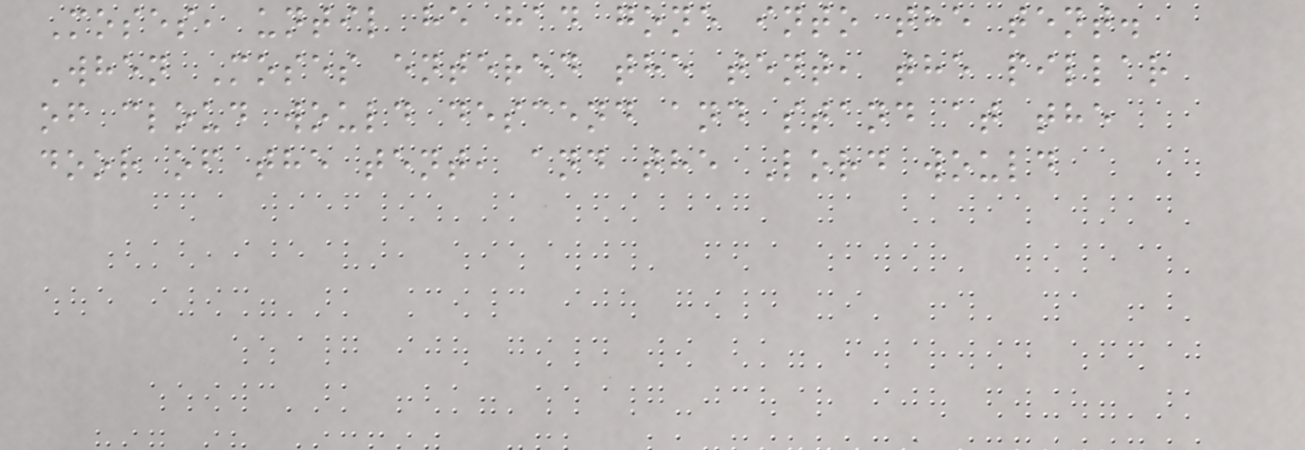Moses, until he had gone into the tent.
When Moses entered the tent, the pillar
of cloud would descend and stand at the
door of the tent, and the Lord would
